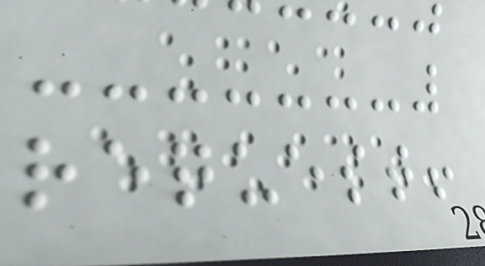request!
